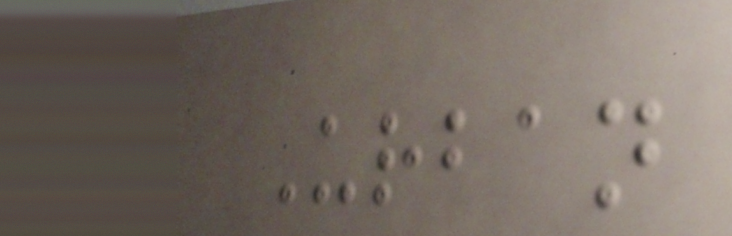Urban
